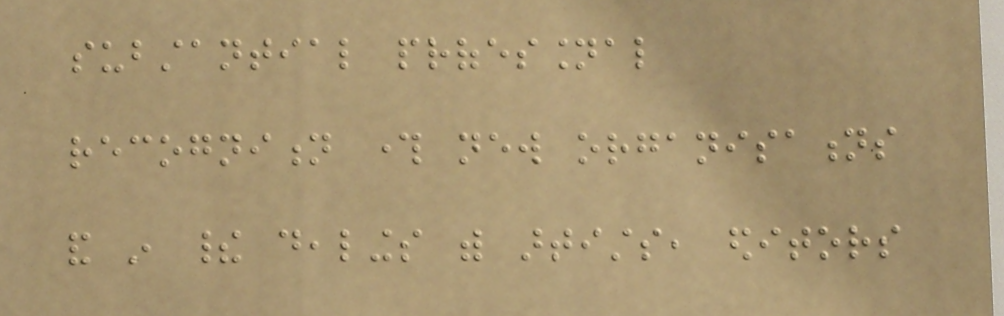substantial professional
recognition through new organisations
and in their dealings with artists, editors
